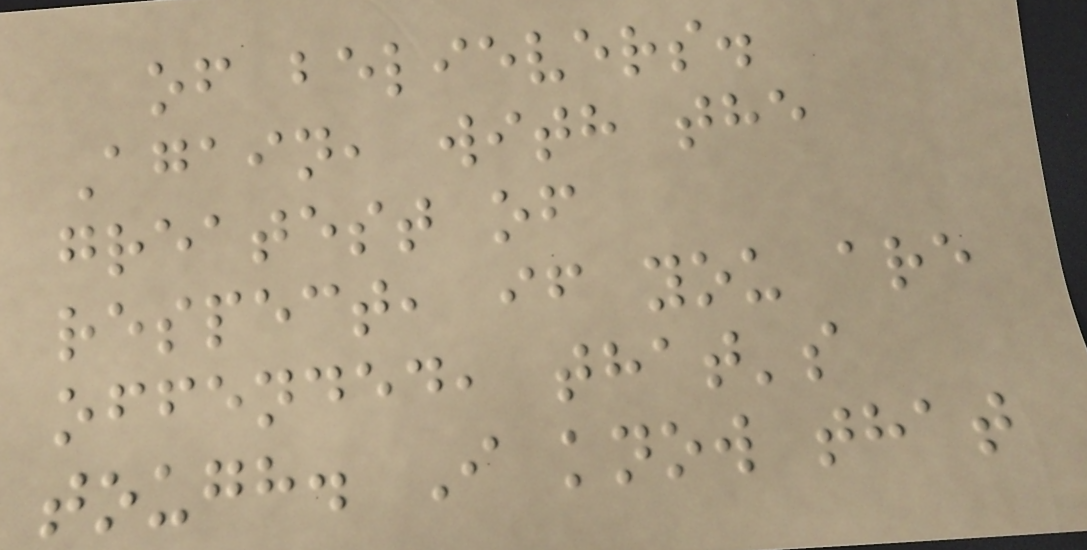of believers.
Again, with the
greatest of
respect, if you are
offended, that's
tough. I know that
